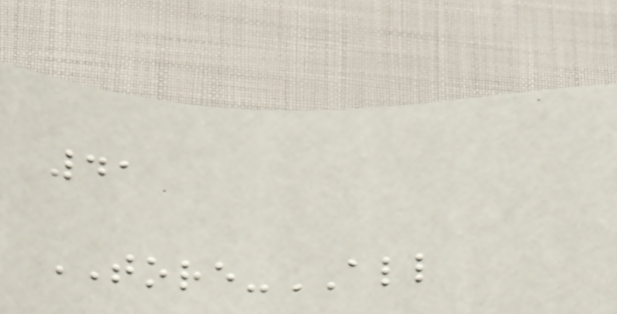41
TORE-ALL
